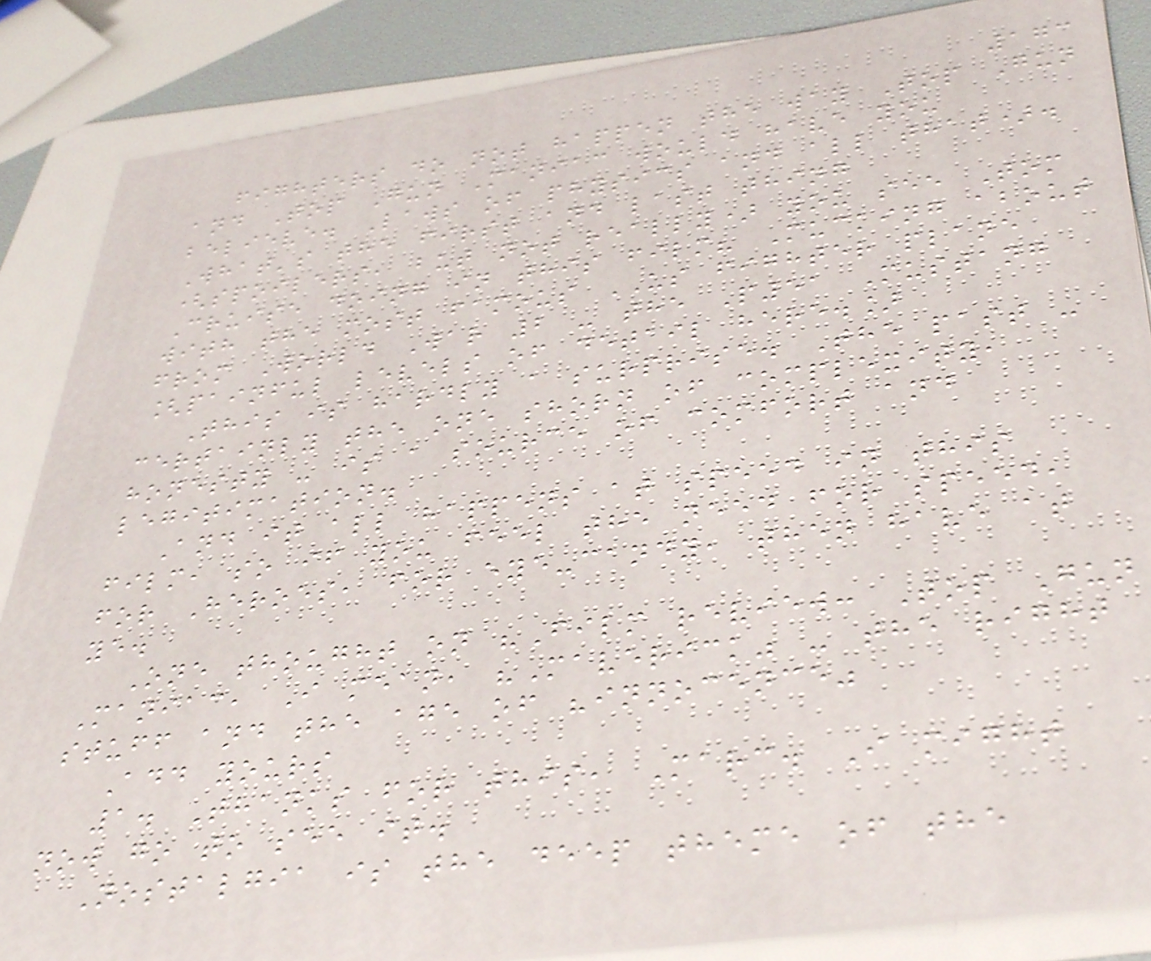173
fighters do not happen the way Top Gun
and Top Gun Maniac would have you
believe. Laws of physics and all that).
What's the first and last thing
(spoilers, but not really) you see Tom
Cruise doing in this film? Mucking about
with the most famous US fighter plane
from World War 2 - the P51 Mustang
[painful levels of detail here.]
This is hardly a surprise. The past -
certainly the one shorn of complexity,
honesty - is a source of comfort and
legitimation.
And it all happens at speed in this
film, so if you feel the need for speed,
for Heroes, for eye-candy, then have at
ye.
One thought on "Film review: Top Gun
Maniac, I mean, "Maverick" - the right
stuff and the age of "innocence"
Add yours
1. Thanks for this, Marc. I might
now go to see it.
Nostalgia is the deep theme of the
